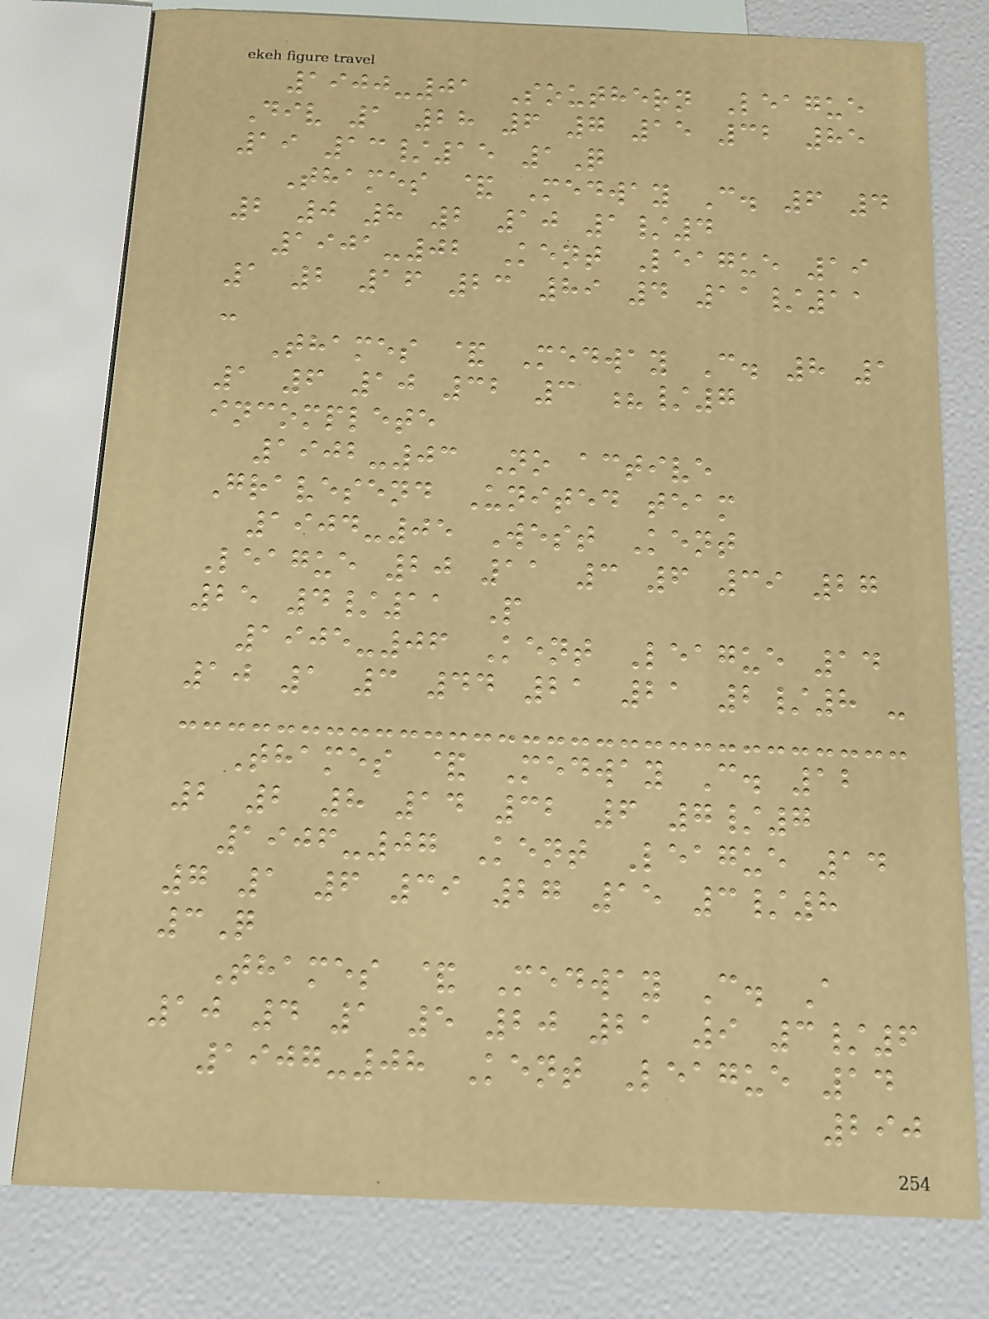1900-01 Southern League
Div 1 28 6 7 15 32 85
19 13/15 1Q
Thames & Medway C. 6 4
2 0 8 2 10 1/4
1901-02 Kent League 19
1 2 16 23 89 4 11/11
-
Thames & Medway C. 8 1
1 6 10 32 3 ?/7
incomplete
1902-03 No active
Gravesend United team
1904-05 West Kent
League 20 11 3 6 39 27
25 4/11 P
1905-06 Kent League 14
10 1 3 44 21 21 2/8 -
Thames & Medway C. 12
2 2 8 14 32 6 7/7
1906-07 Kent League 14
7 1 6 39 27 15 3/8
3Q
Thames & Medway C. A
10 4 1 5 20 21 9 3/6
1907-08 Kent League 14
290
